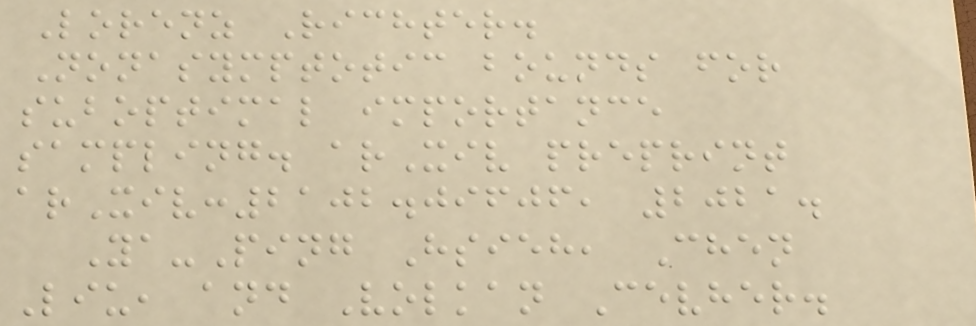Lorenz Richter.
Nonasymptotic bounds for
suboptimal importance
sampling. arXiv preprint
arXiv:2102.09606, 2021.
Ya-Ping Hsieh, Chen
Liu, and Volkan Cevher.
